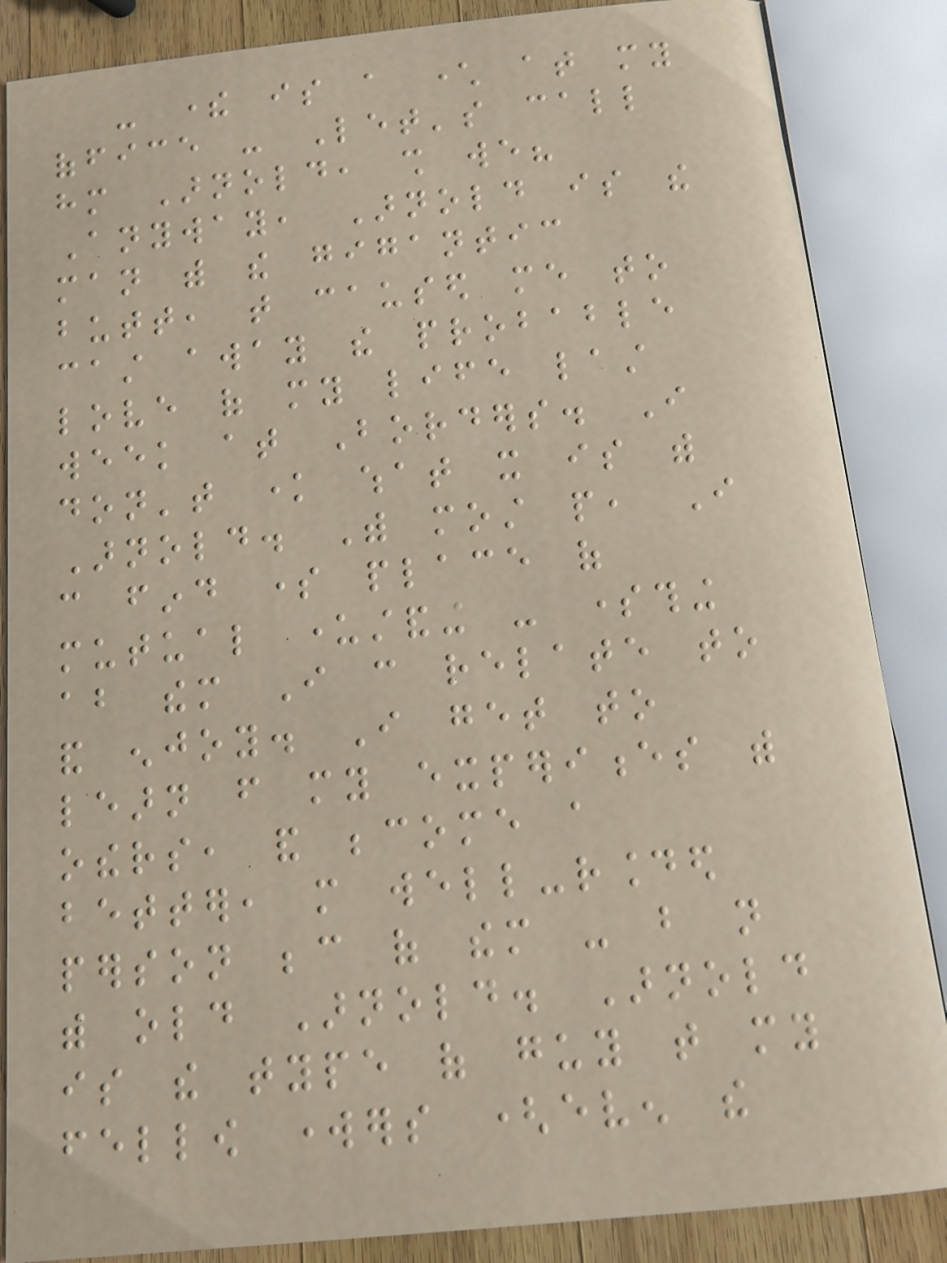- there is a character at my
office - Let's call
him Arnold, shall we?
Anyway, Arnold is the
man with the gigantic
butt, that caused me to
cast away the probable
love of my life last
week at Borders. I
don't know what it is with
Arnold. With most people, I
can find some place of
mutual understanding - something
about them I can relate to
and enjoy. I get to
learn from my experiences with
others, and become a
better, more well-rounded
person because of them - but not
with old Arnold. Arnold
is the type of guy that my
fellow workers (even the
